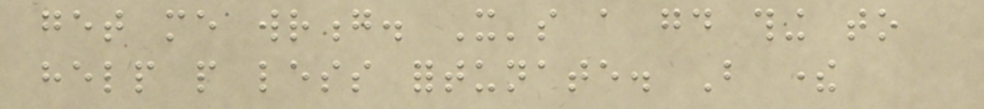get me wrong. It's a good thing to
help people less fortunate. But there
